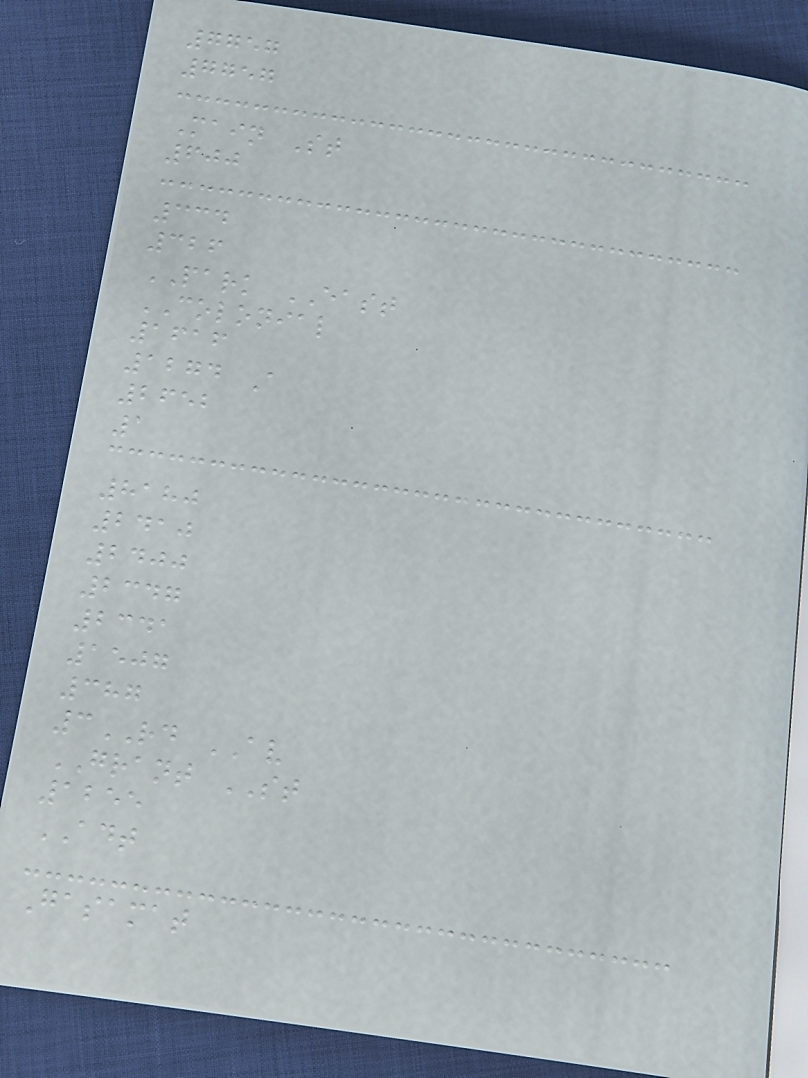7757
7757
Main St
600
334
326
PARK EAST
COLONIAL
1616
1274 A
2652
1
8180
2410
2400
2347
2341
1507
387
3RD AV
GRANT ST
1255
ADT
Gasamat
